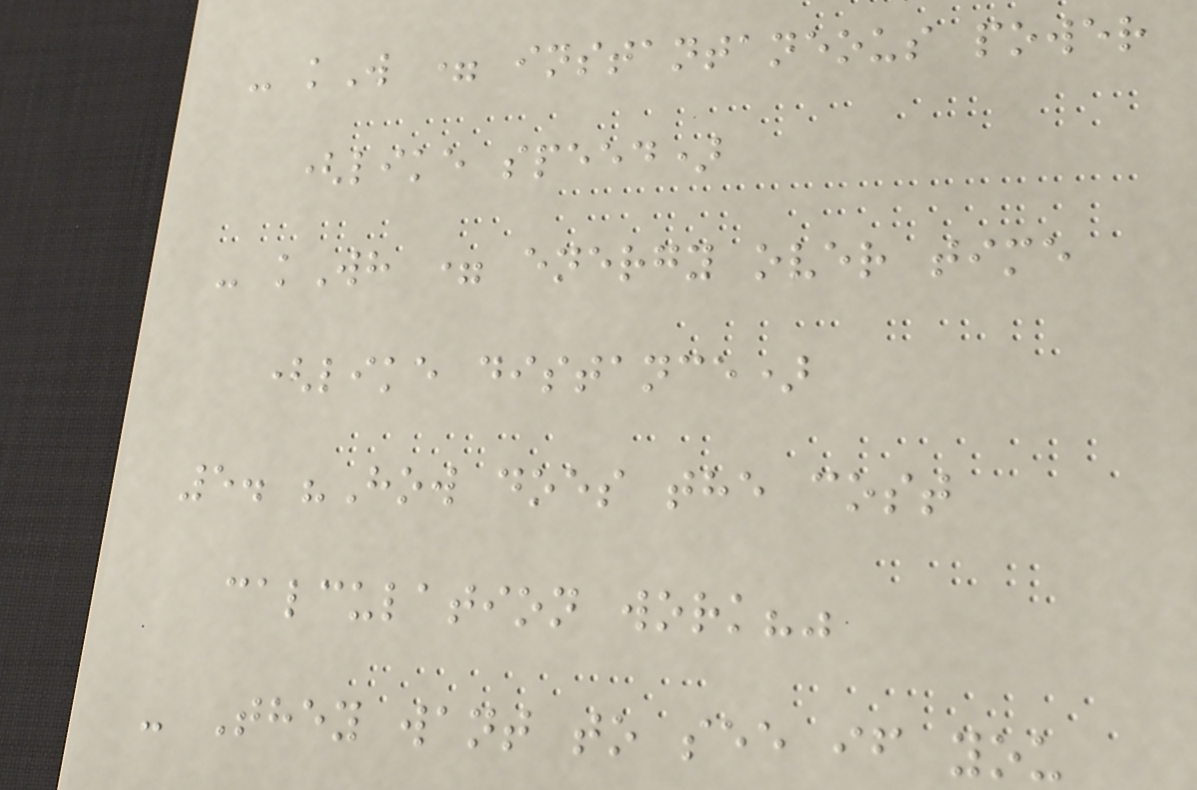- kW = instantaneous power
(like speed)
- kWh = energy over time
(like distance)
5. "How does the cost
calculation work?"
- They want to see if you
